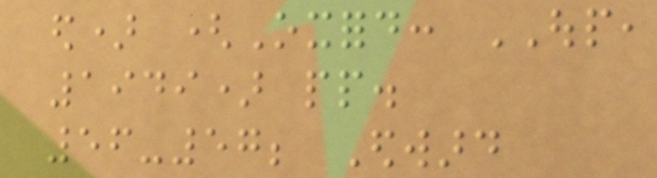ed) (Oxford: OUP,
1949) pp.
56-57; Edward
